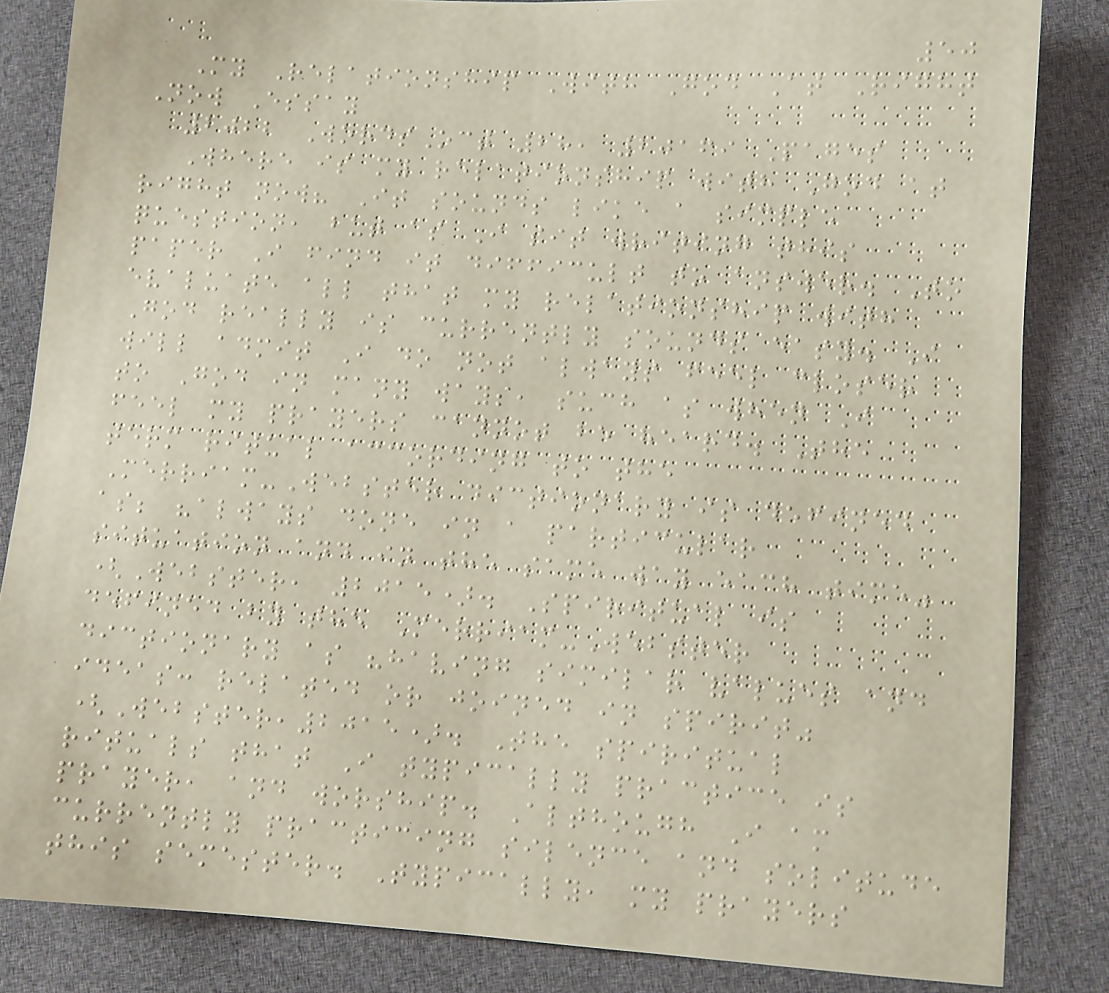50
My Relationship With God At Right
Now Essay
2022 WordsOct 28, 20169 Pages
Where is my relationship with God at
right now? It sounds like a simple
question, but as I sit writing this
paper I find it difficult to answer. To
evaluate all that my relationship with
God really is currently sounds easy. I
will admit I do not always feel closer
to God in many ways, such as when I
feel my prayers cannot be heard. The
term ritual according to the
Merriam-Webster dictionary is defined
as; "always done in a particular
situation and in the same way each time"
(Webster, 2015). Spiritual is
defined by the Merriam-Webster
dictionary as "having similar values and
ideas: related or joined in spirit"
(Webster,2015). The spiritual
rituals that I typically practice is
prayer, and worship. Although I am
currently practicing silence and solitude
this semester. Typically, my prayers
